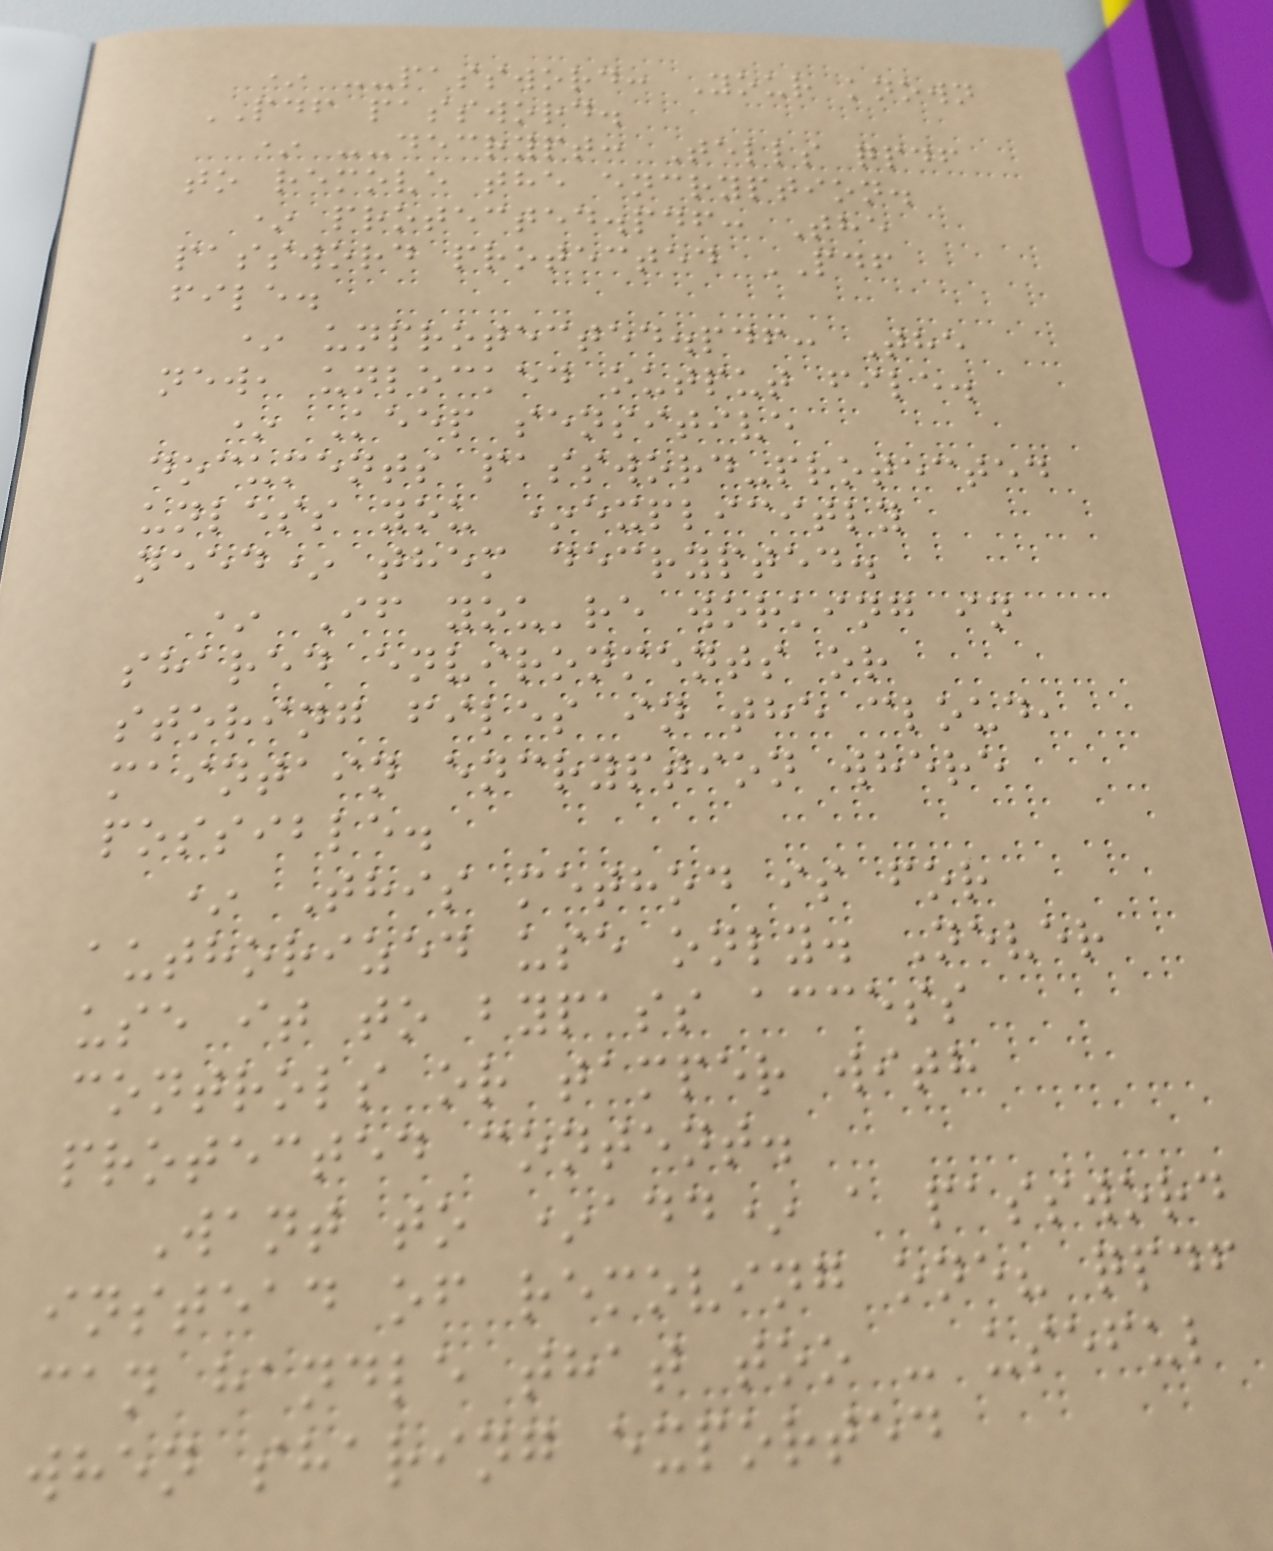* --password: Your known
PDF password.
* --decrypt: Tells qpdf
to remove the encryption.
* protected.pdf: The
password protected PDF
file.
* unprotected.pdf: The
new, unlocked output file.
* Keep sensitive
documents password-protected
unless you *explicitly
need* them decrypted.
* If you're working in
shared environments or
storing files in the cloud,
maintain encryption where
possible.
* This method is for
authorized use only. Never
use it to bypass access
controls or tamper with
protected content.
Want to *add* a password
instead of removing one? qpdf
can handle that too - useful
when sharing exported
